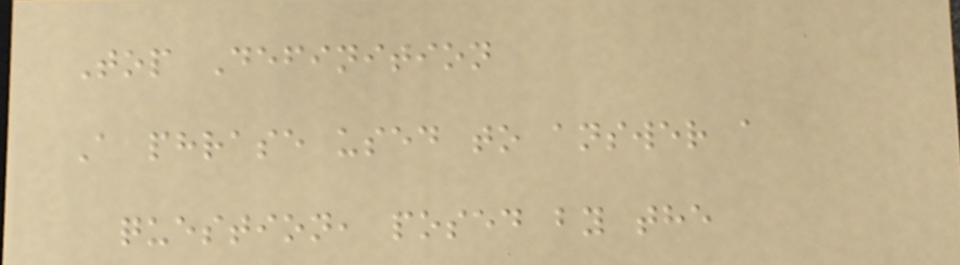Top Definition
A phrase used to answer a
question, posed by the
